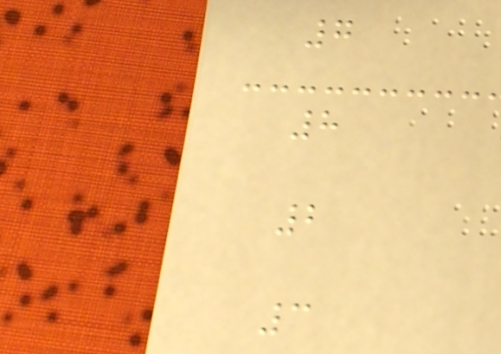7
8
2
3
